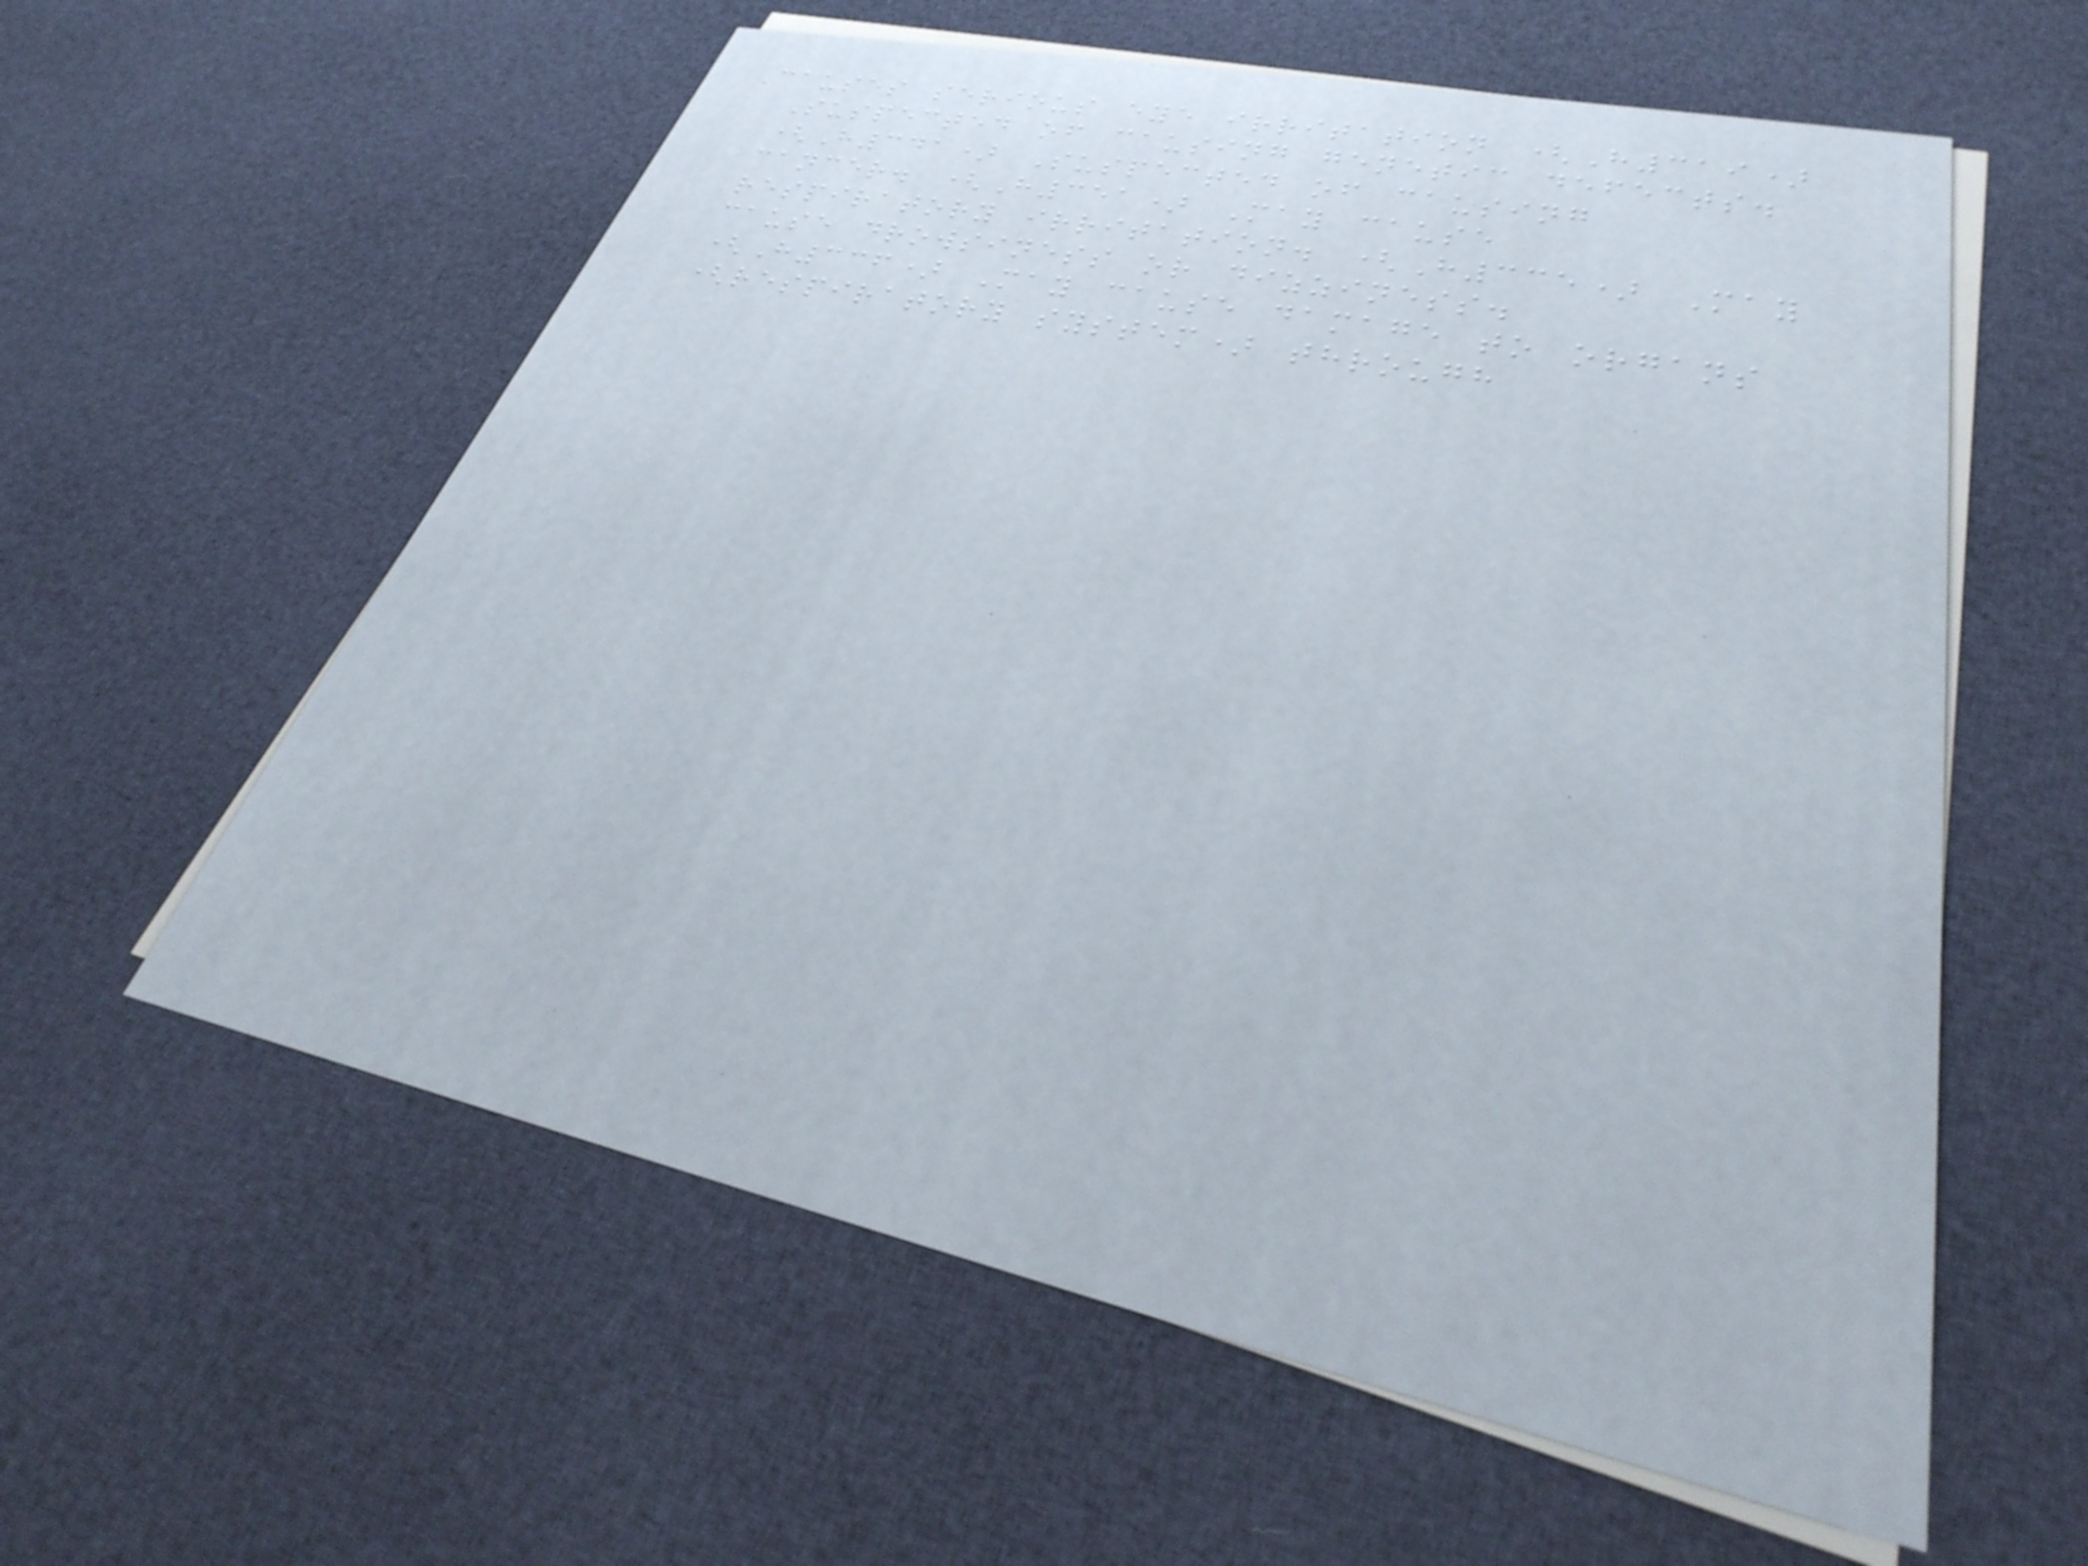Causes serious eye irritation (H319)
Suspected of causing genetic defects.
(H341) Suspected of causing
cancer. (H351) May cause
respiratory irritation. (H335) May
cause drowsiness or dizziness.
(H336) May cause damage to organs
(respiratory system) through
